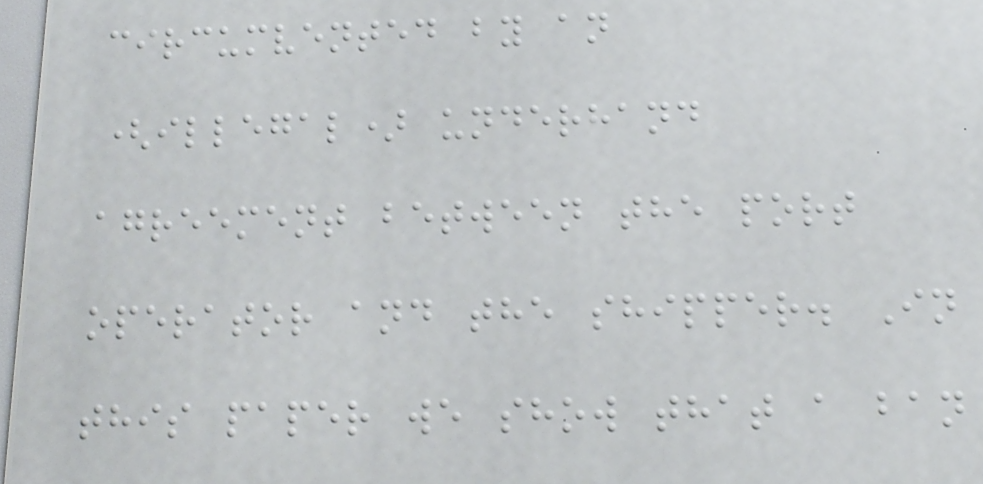circumvented by an
(illegal) underhand
agreement between the port
operator and the shipper. In
this paper we show that a ban
